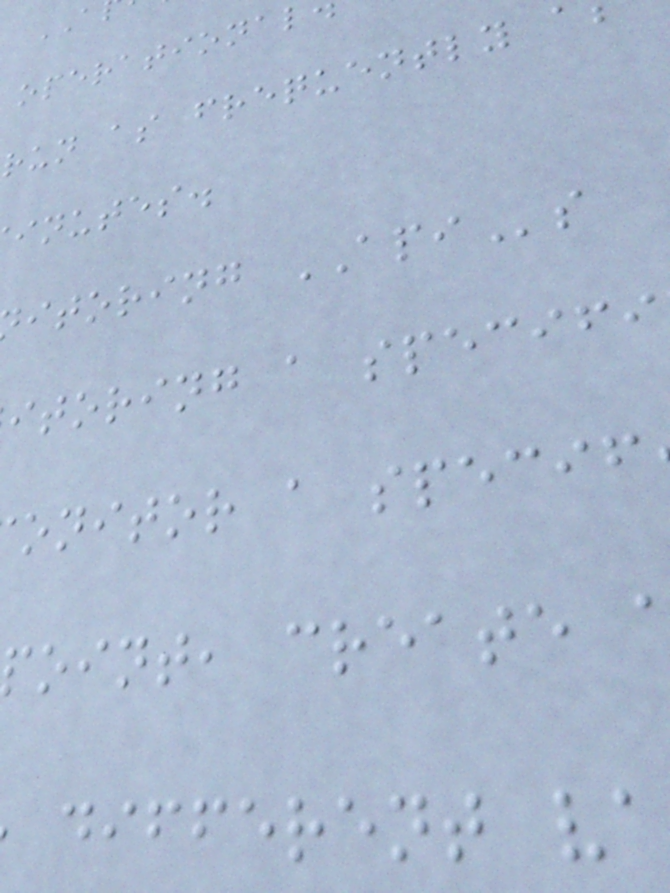operational
run as frequently
inutes.
itoring APIs
itoring a specifi
onitor a specif
oint, create
different va
